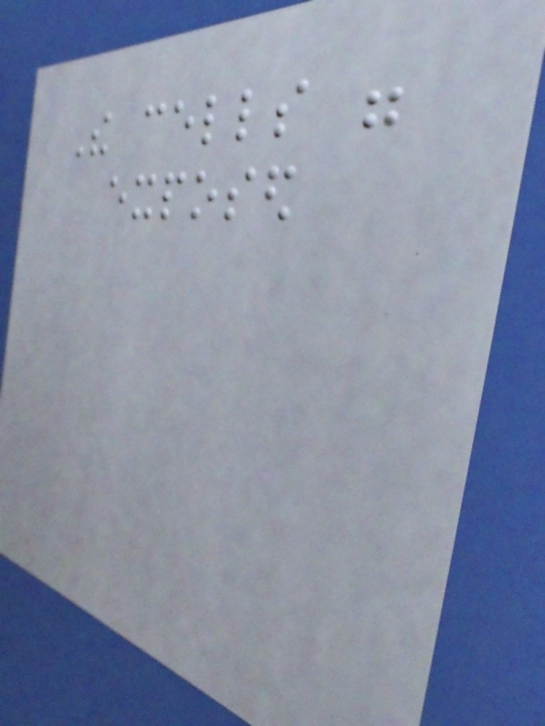The cells were
exposed
